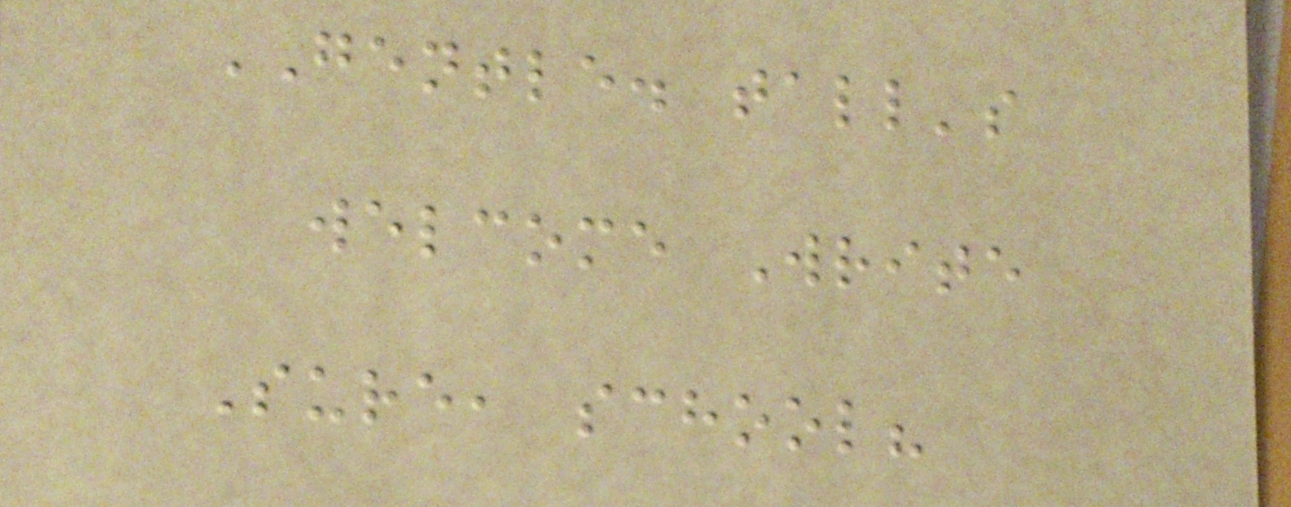GENTLE. tall's
welcome Write
Sure, school?
